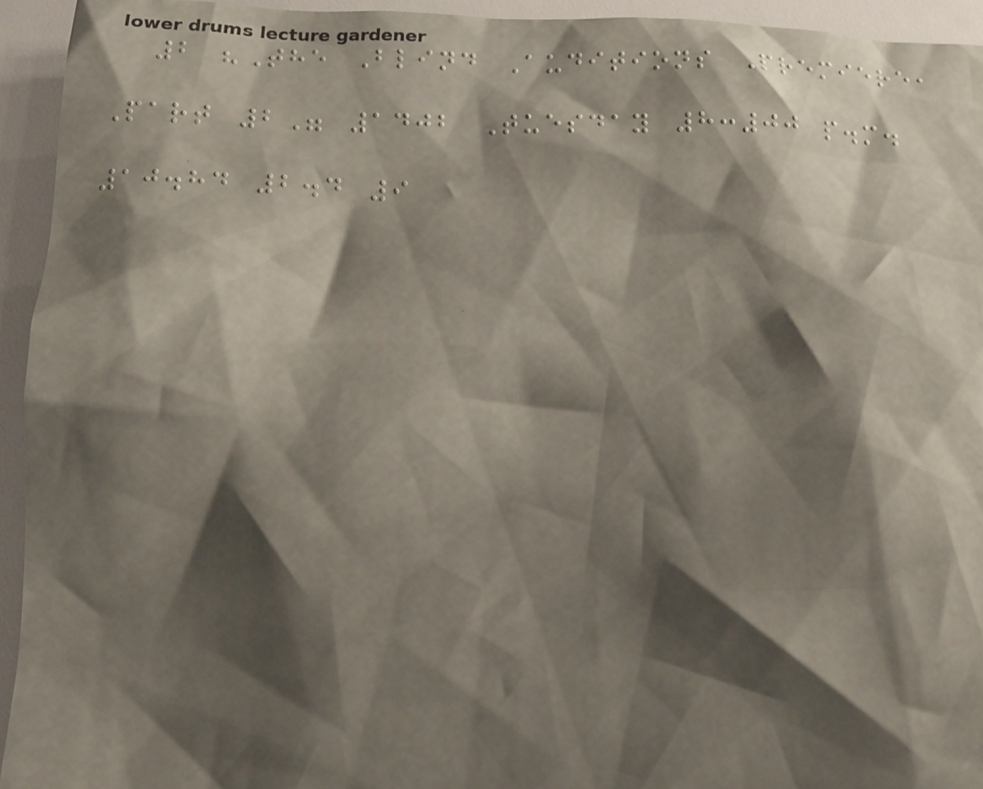2 "The Blind Auditions Premiere,
Part 2" 1402 Tuesday 8:00 p.m.
10.84 2.4 9
